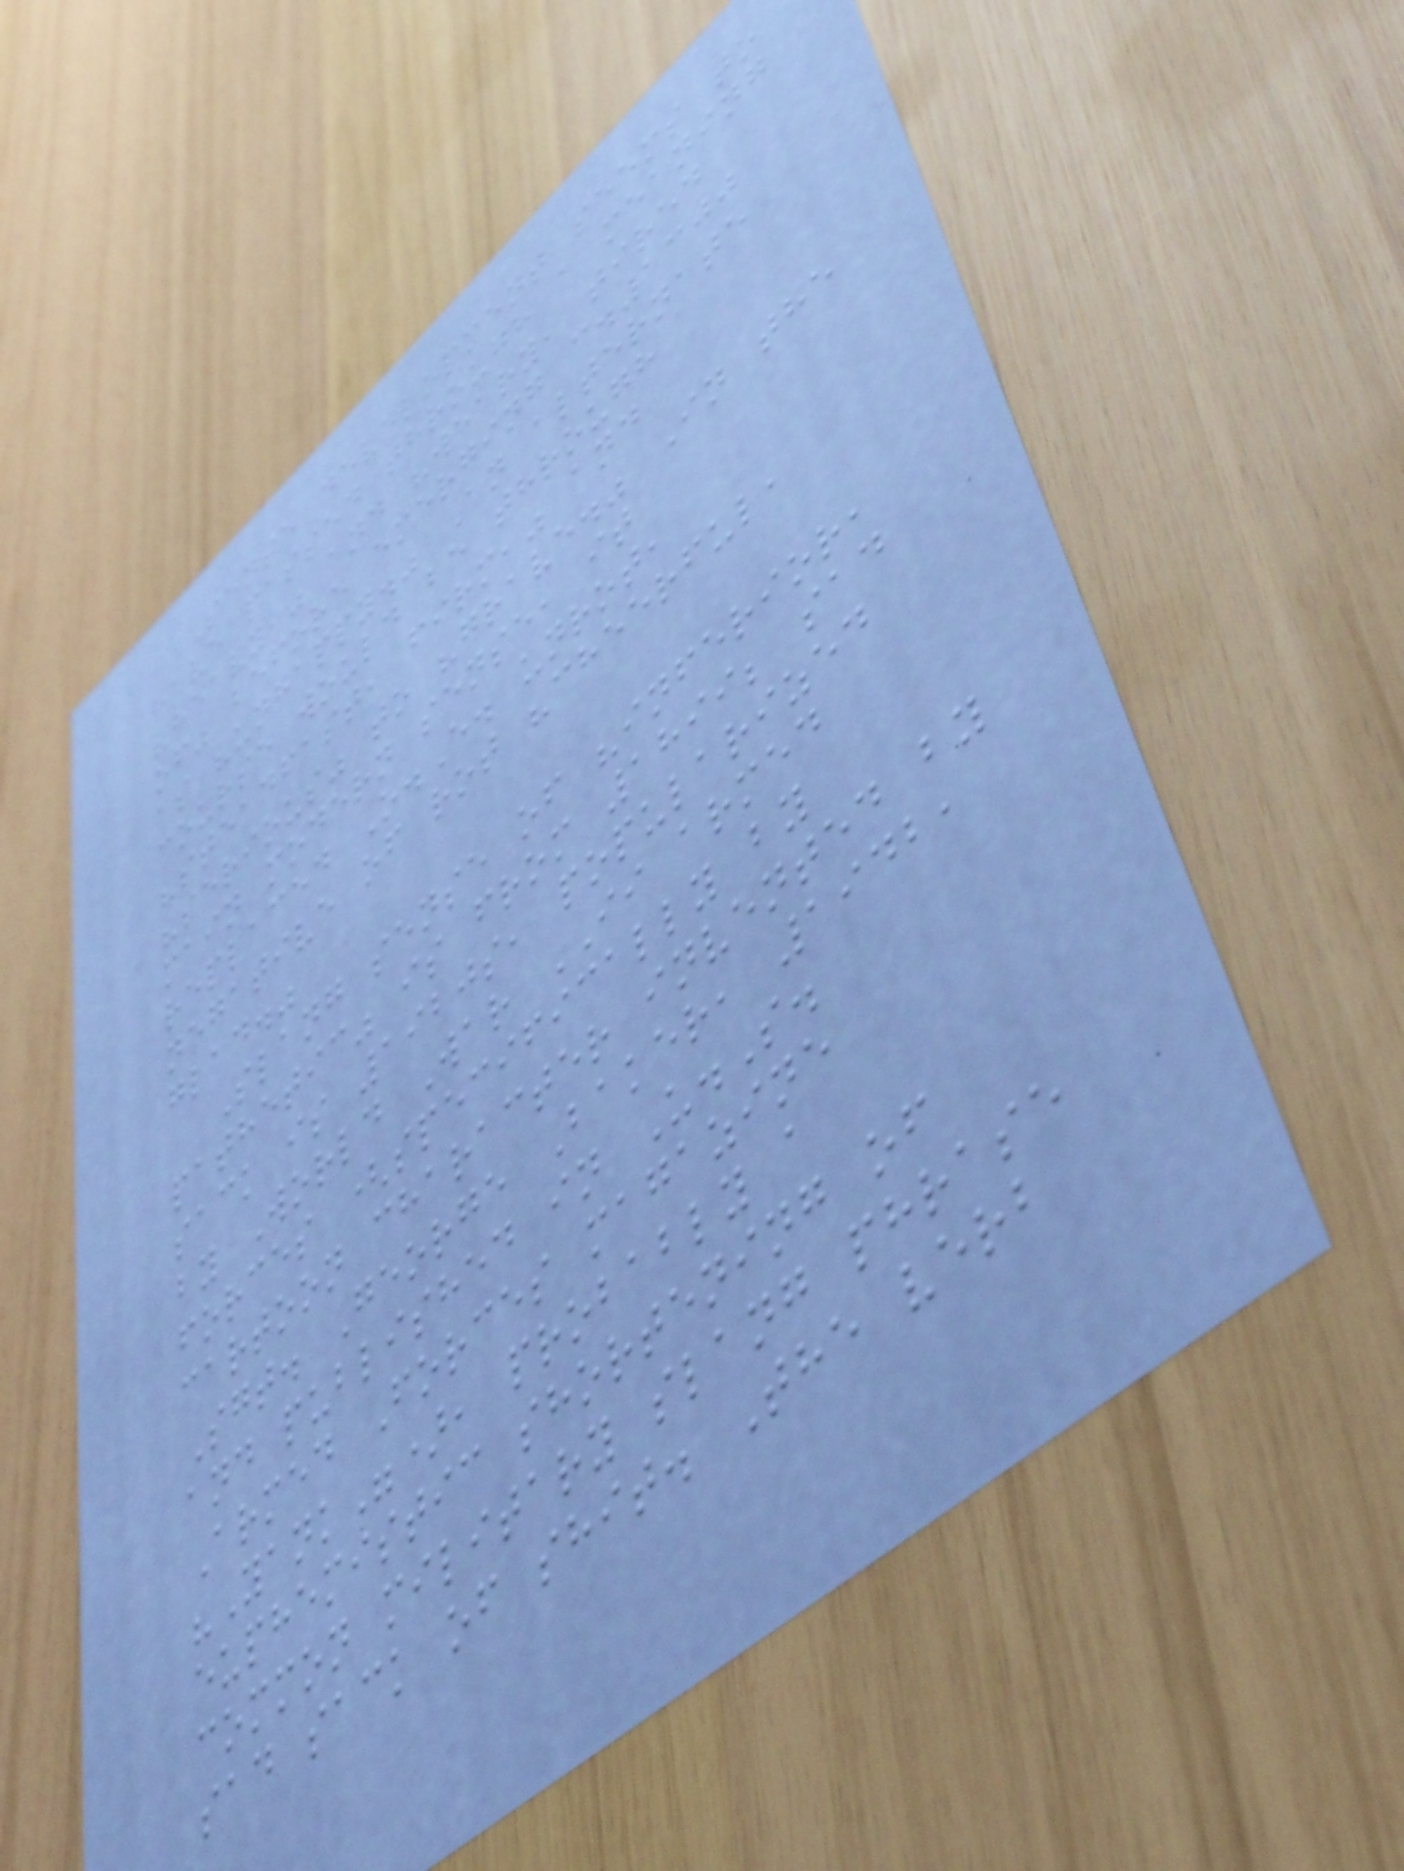Sense development seems to
have passed through a meaning
"heavy," and "weary, tired
of" before emerging c.1300
as "unhappy." An alternate
course would be through
"steadfast, firm," and
"serious" to "grave." In the
main modern sense, it
replaced O.E. unrot,
negative of rot "cheerful,
glad."
Slang sense of "inferior,
pathetic" is from 1899; sad
sack is 1920s, popularized
by World War II armed
forces (specifically by
cartoon character invented by
Sgt. George Baker, 1942,
and published in U.S.
Armed Forces magazine
"Yank"), probably a
euphemistic shortening of
common military slang phrase
sad sack of shit. The verb
